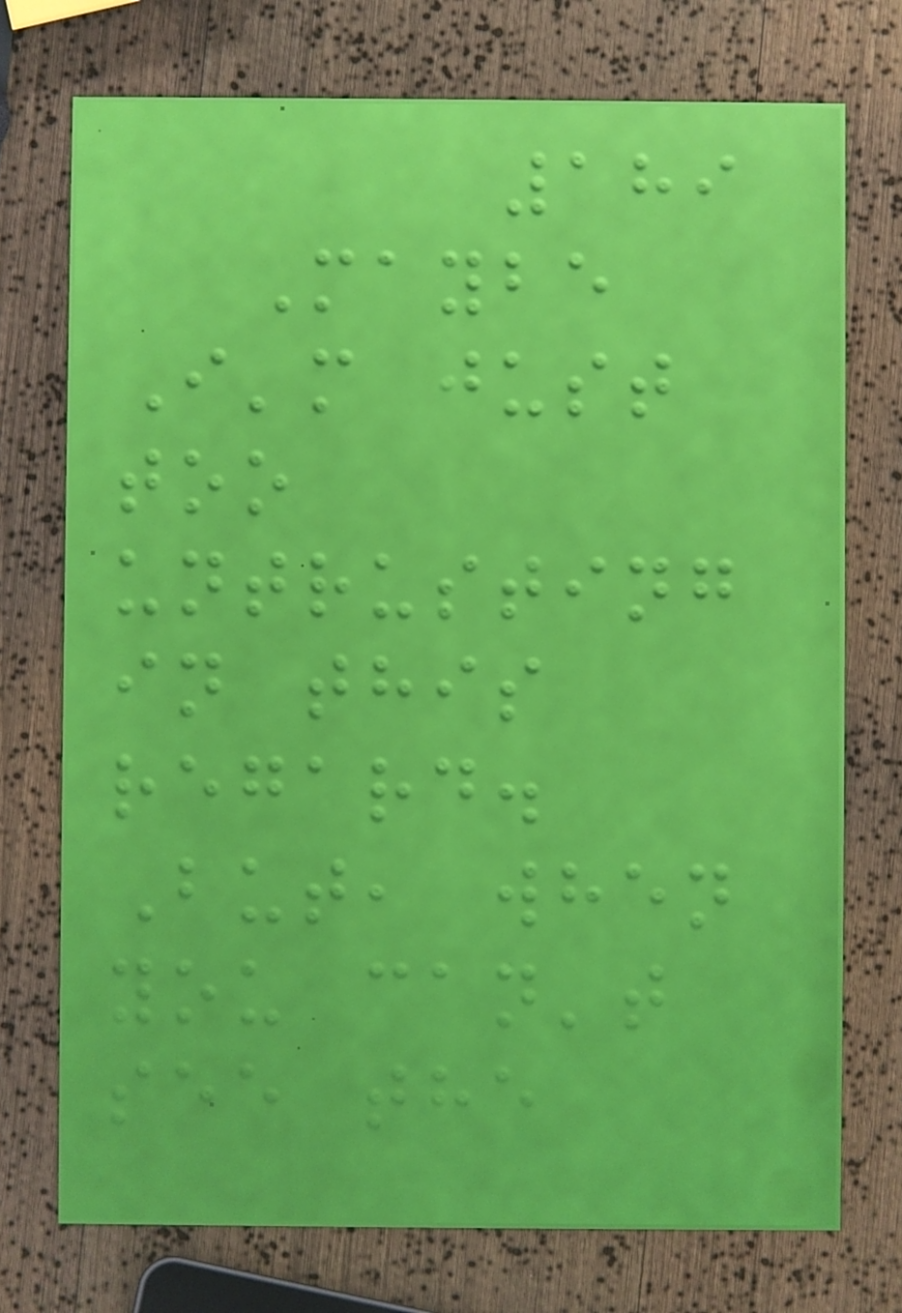189
Maybe
I'm just
too
untrusting
in this
regard.
But, when
you can't
see the
